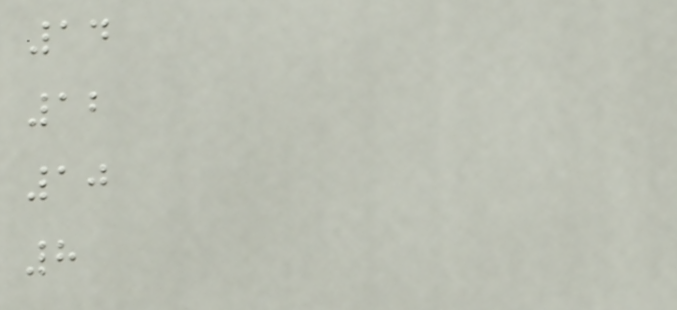14
12
10
8
